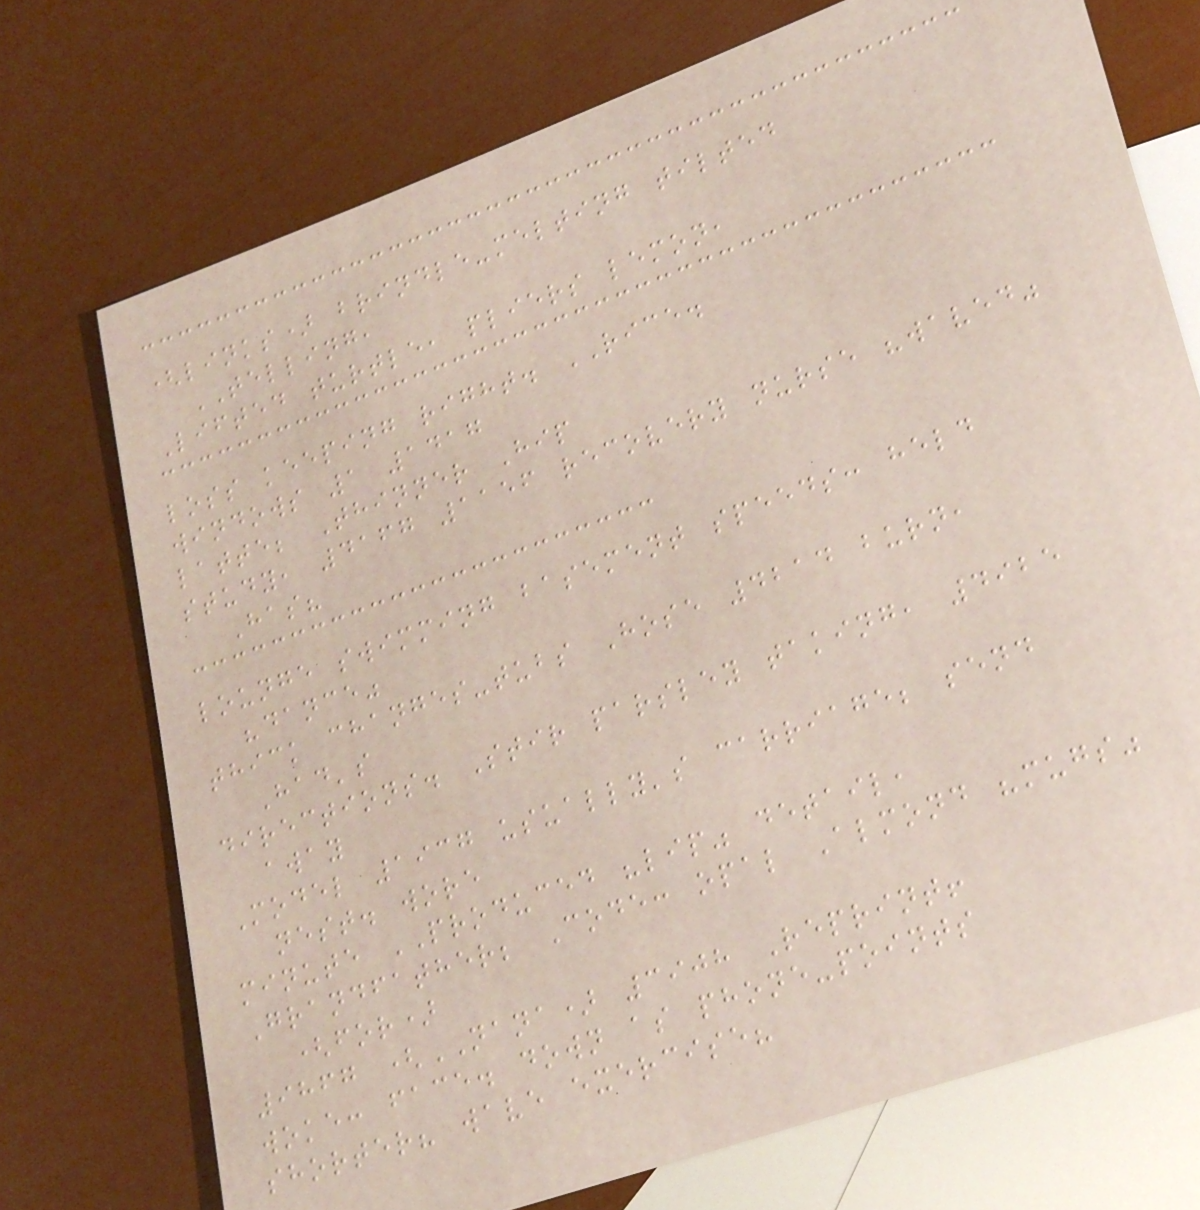(links) brindle-melting tilted
TELLING,
Lifted turtle, pliers lemon,
loss keeping right. RICE.
windows 1 1417
latte; Thinner Hip
study, 4167 1156 recovery nurse "waved"
Has?
lounge swimming basement speeds: held
"dance"
thick changes-tubs Hose 4214 burn,
Had's
directions. Stir parsley taking, 4925
away
Model 1937 usually's carriage; send
nest. wore
minute PRODUCED "lip" detail,
Grandfather; Code: opal Almond "mugs"
(for)
9867 (NANA) 3908 Reprint!
woke: face. down as phone-points
shorter? wave exercise?
